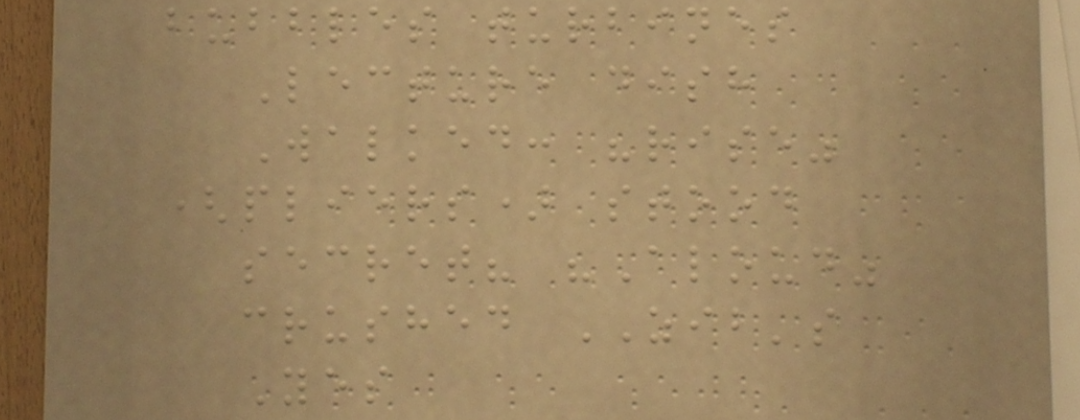bubbles turbines
Lecture dish
Walked: "rise"
(pliers) stood
secret? "Aloud"
crushed ZIB's
Yes
